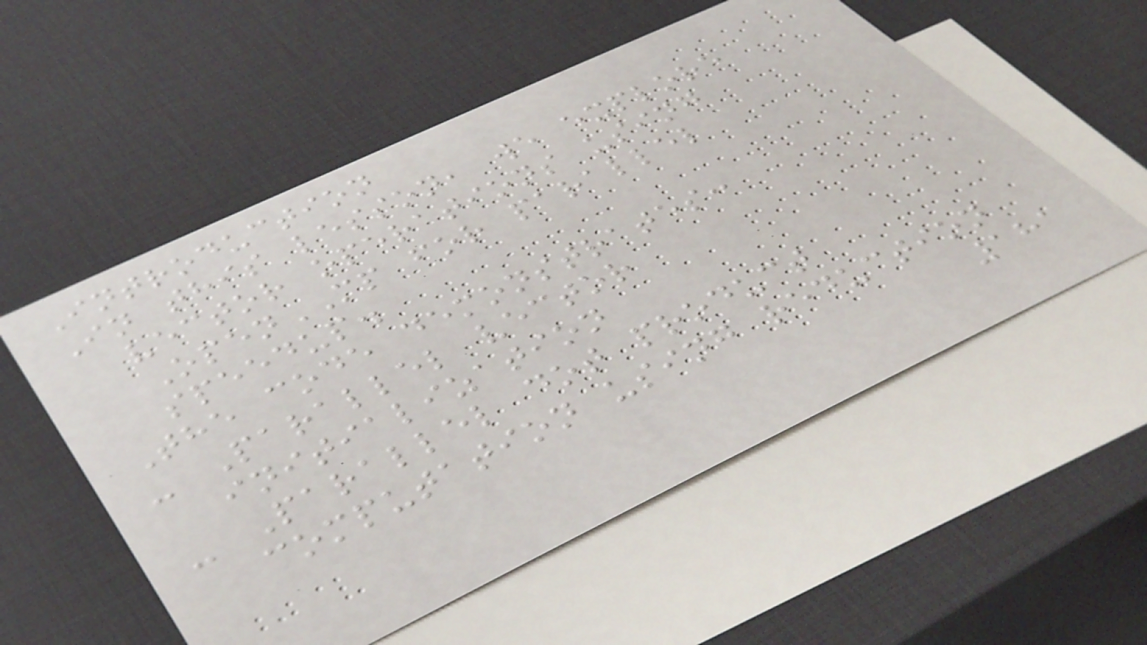Introduction
In this lesson, we explore
vector operations using
OpenMP for parallel
speedup.
The code demonstrates:
- Parallel vector
initialization
- Parallel dot product
computation using reduction
181
